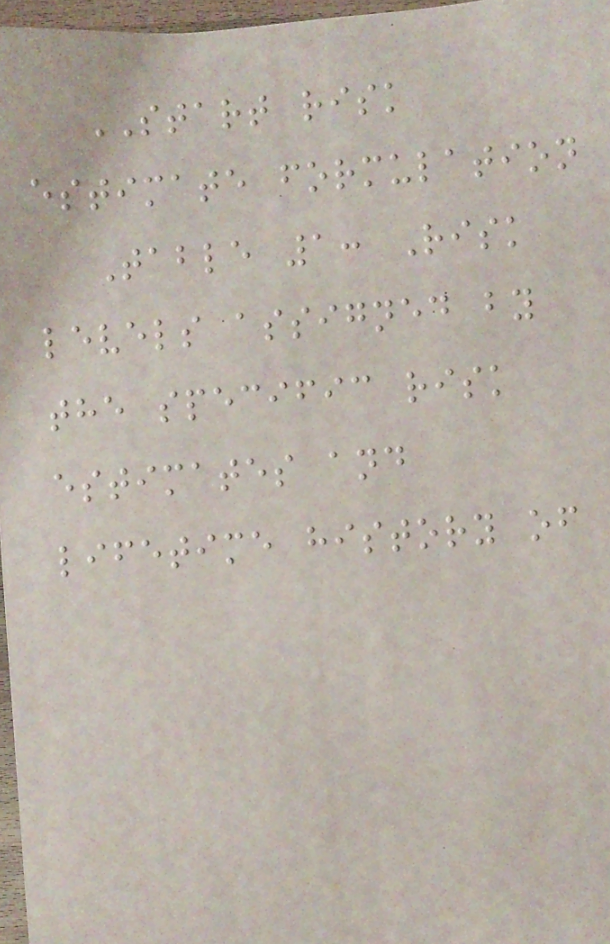START risk
estimate formulation
Table 1: Risk
levels assigned by
the specific risk
estimates and
lifetime history of
